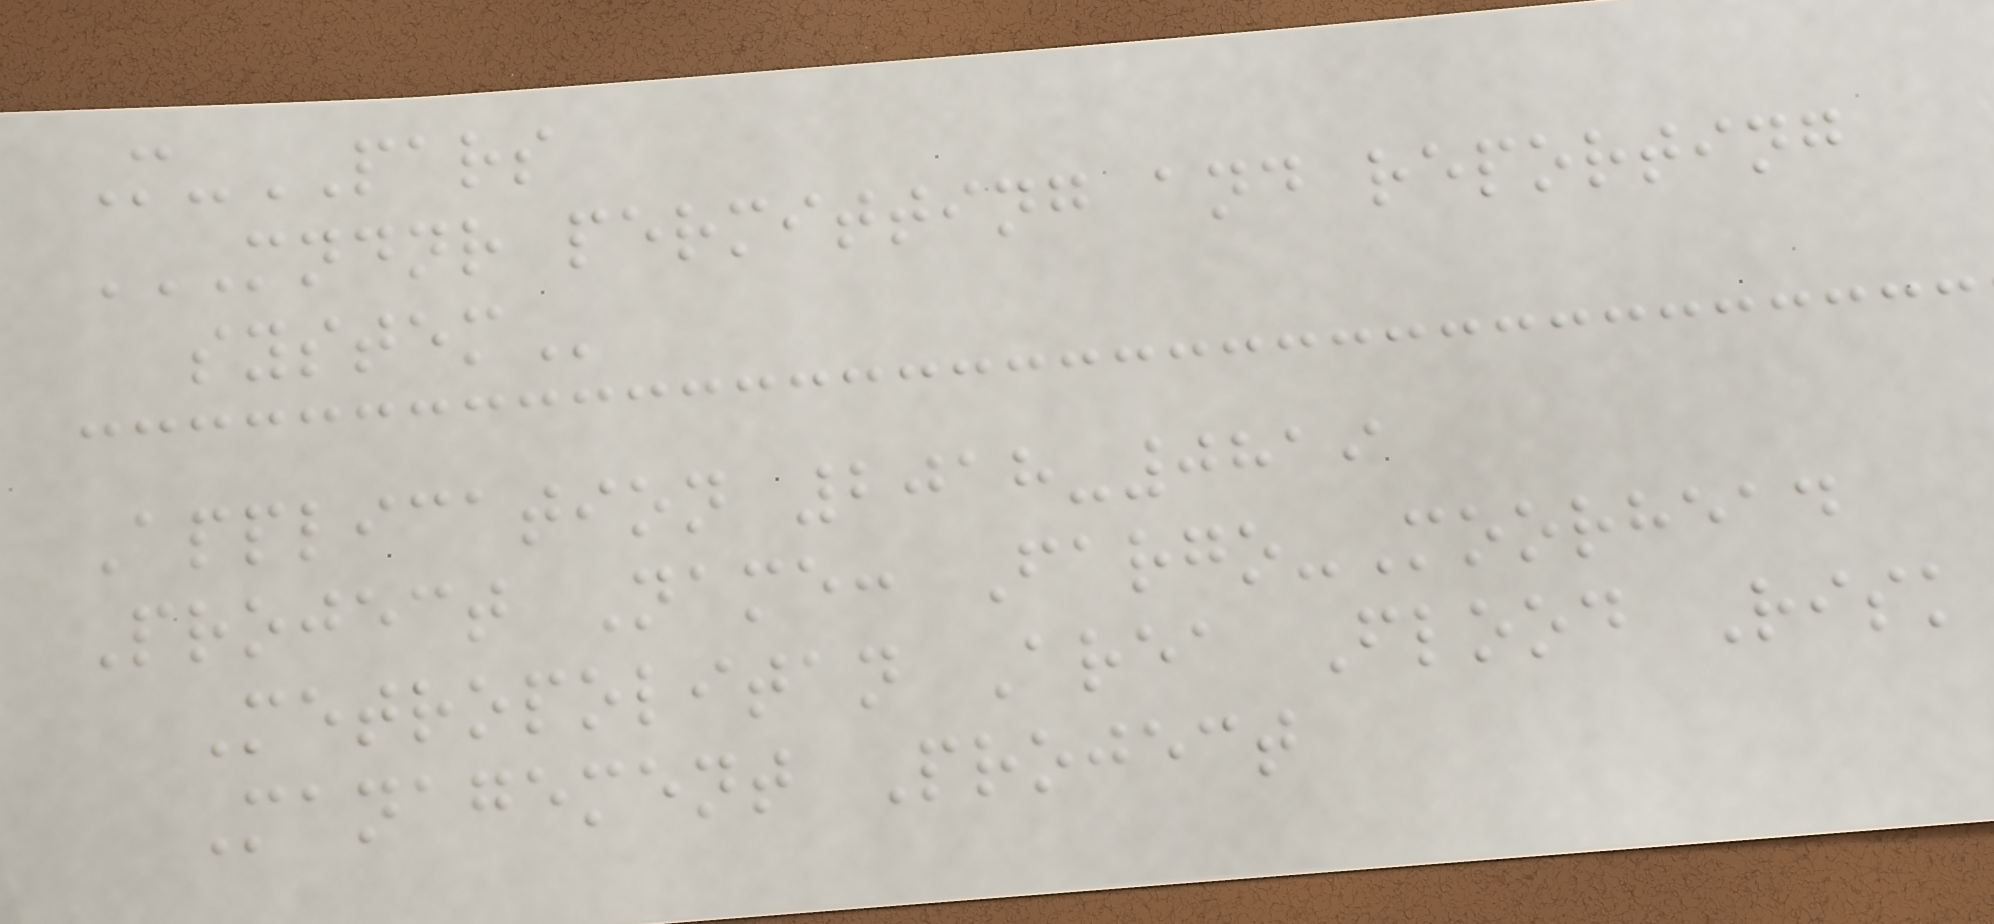M-PARS
MNDNR PERMITTING AND REPORTING
SYSTEM
Application 2018-0819
Project Name: Fargo-Moorhead
Metropolitan Area Flood Risk
Management Project
